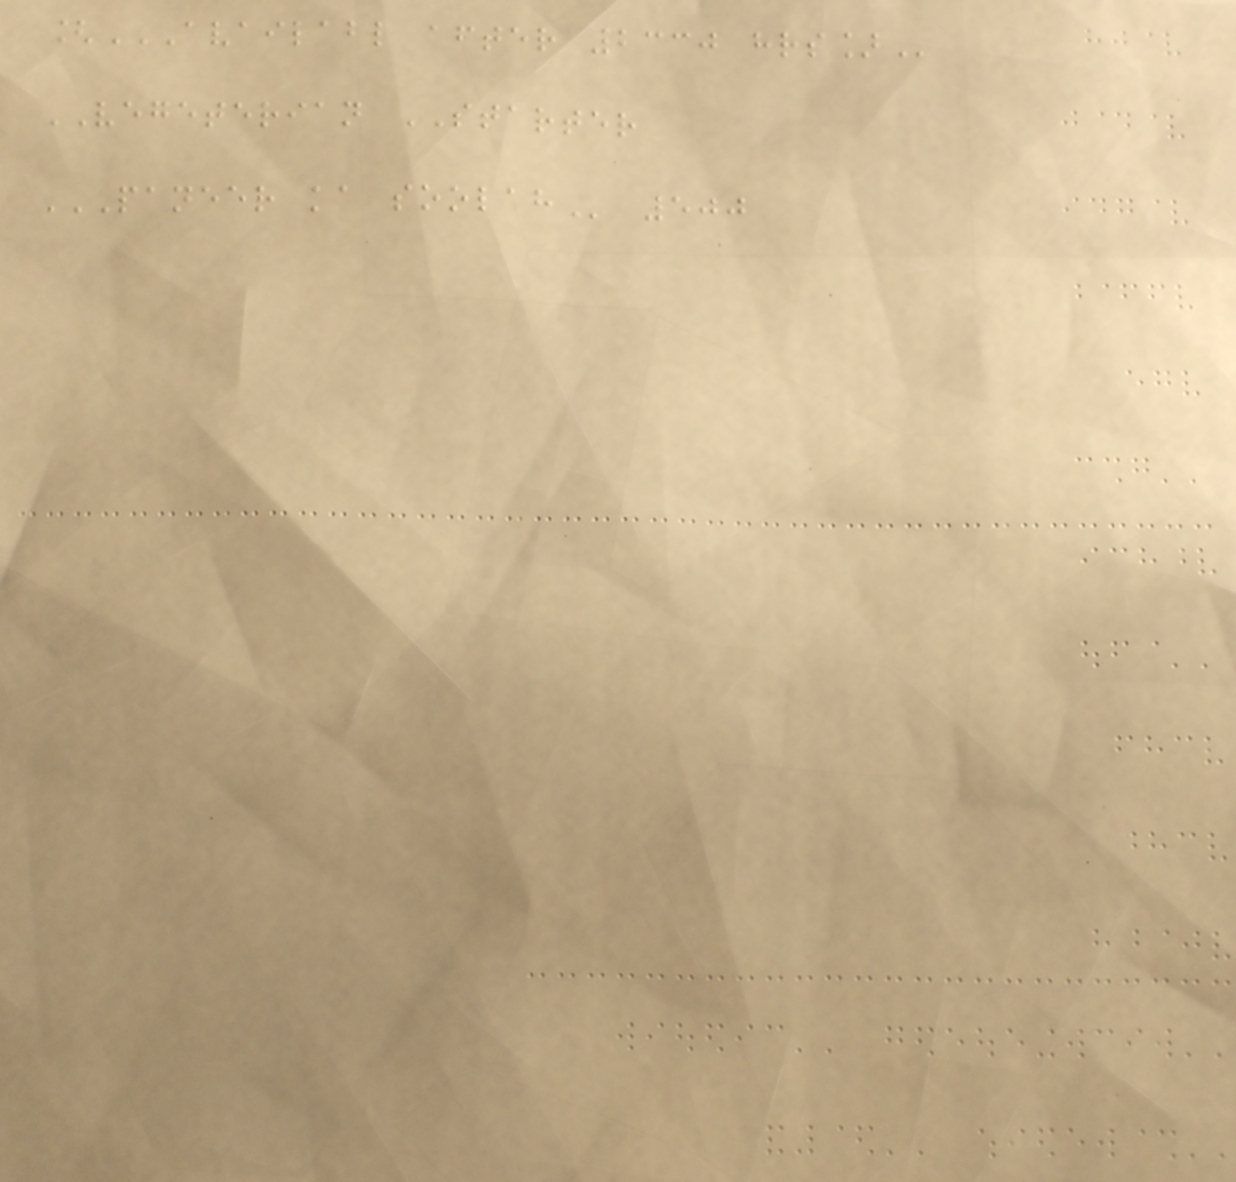[AVAILABL AFTER 2330 HRS]
VEGETERIAN STARTER
PANEER KA SOOLAH 500
